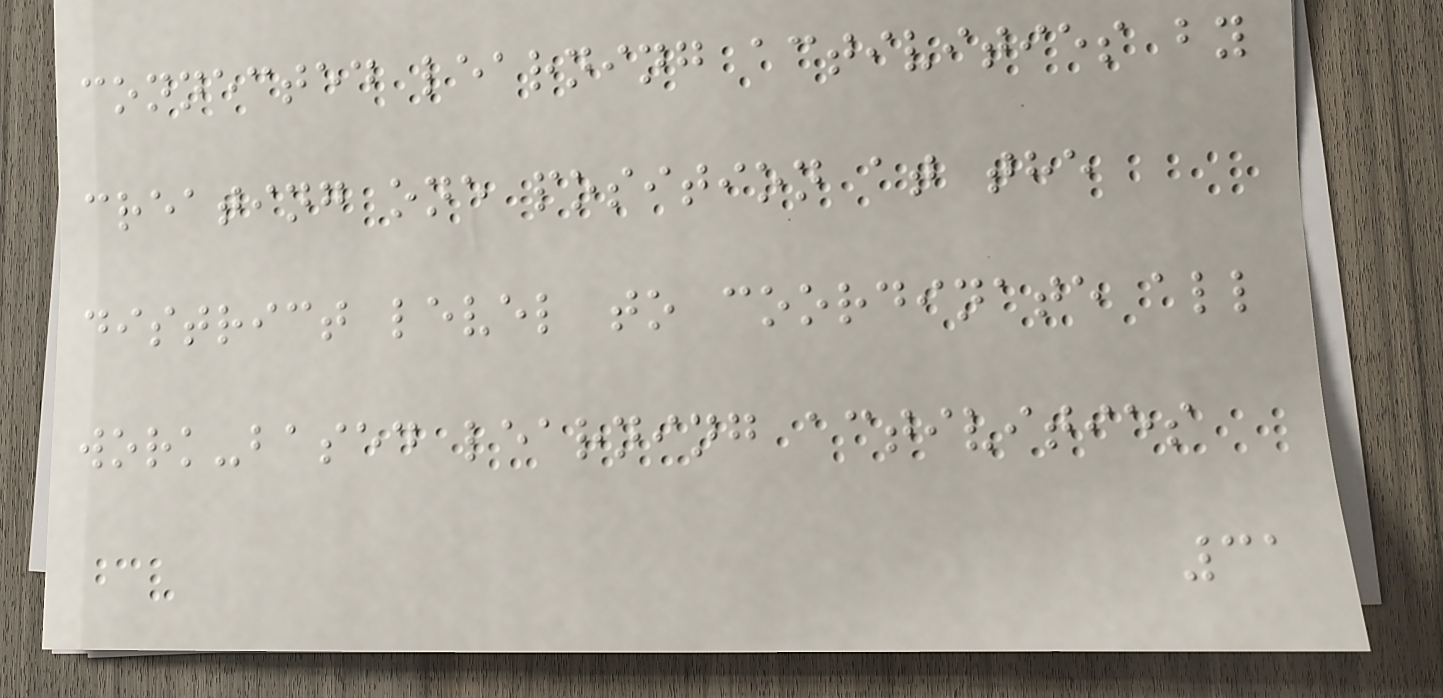connected learning activities by
creating one position at the
district level to coordinate all
work-based learning activities
31
